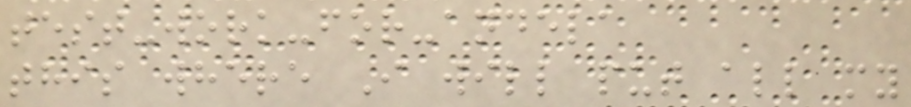test-work-for-andela
this where I will put all my
